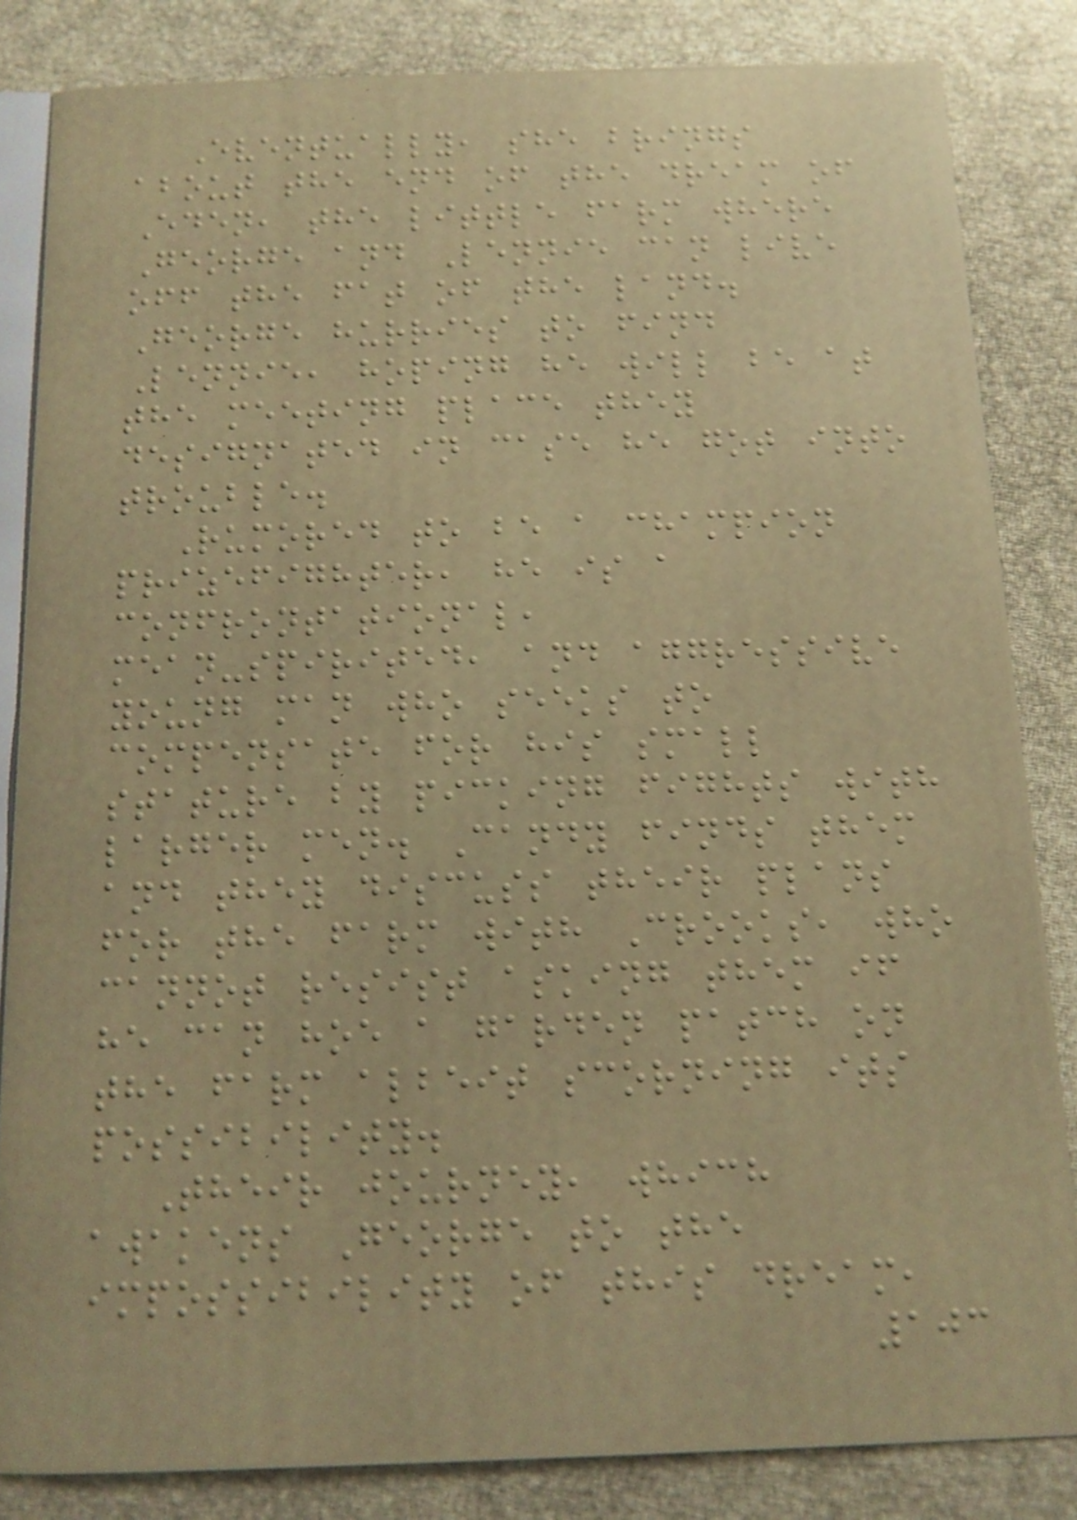Eventually, she brings
about the end of the dream of
Eden, the little farm where
George and Lennie can live
off the fat of the land.
George hurries to find
Lennie, hoping he will be at
the meeting place they
designated in case he got into
trouble.
Rumored to be a champion
prizefighter, he is a
confrontational,
mean-spirited, and aggressive
young man who seeks to
compensate for his small
stature by picking fights with
larger men. Candy finds them
and they discuss their plans
for the farm with Crooks, who
cannot resist asking them if
he can hoe a garden patch on
the farm albeit scorning its
possibility.
Their journey, which
awakens George to the
impossibility of this dream,
103
